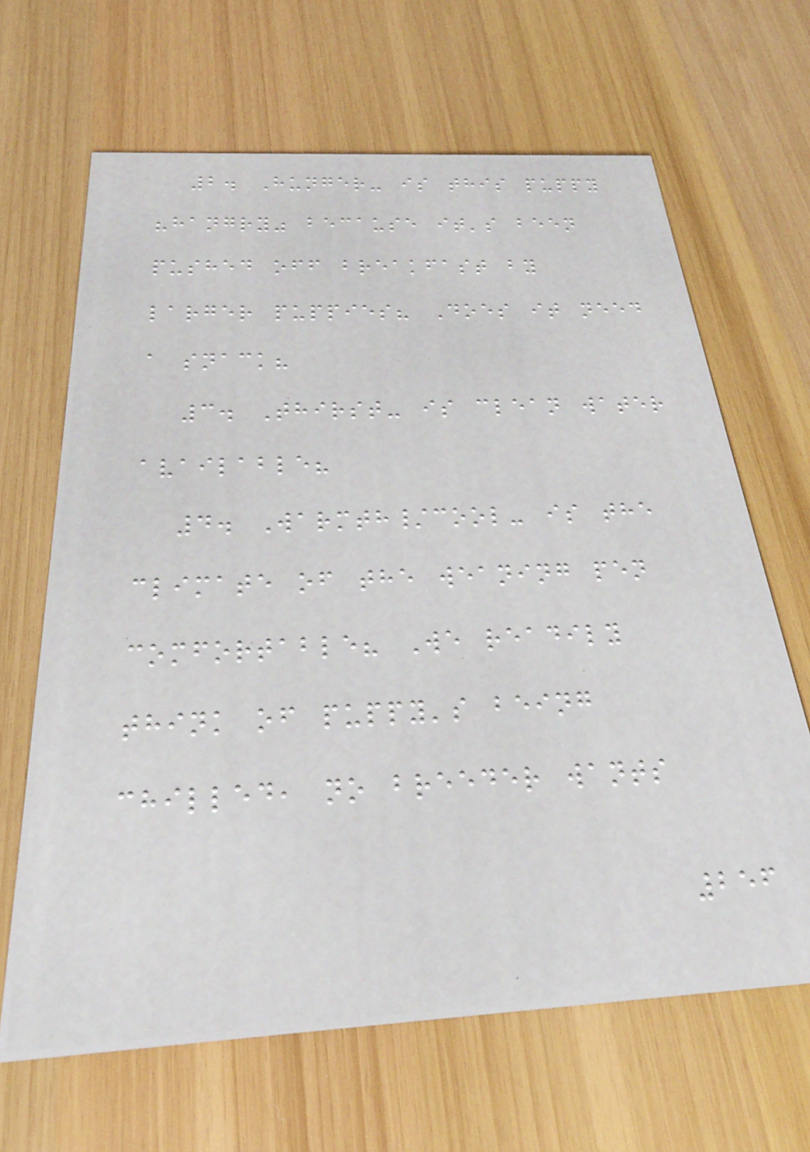2. Hunger- is this puppy
"hangry" because it's been
pushed off breakfast by
larger puppies? Does it need
a snack?
3. Thirst- is clean water
available?
4. Warmth/cool- is the
climate of the weaning pen
comfortable? We readily
think of puppy's being
chilled, no breeder wants
256
